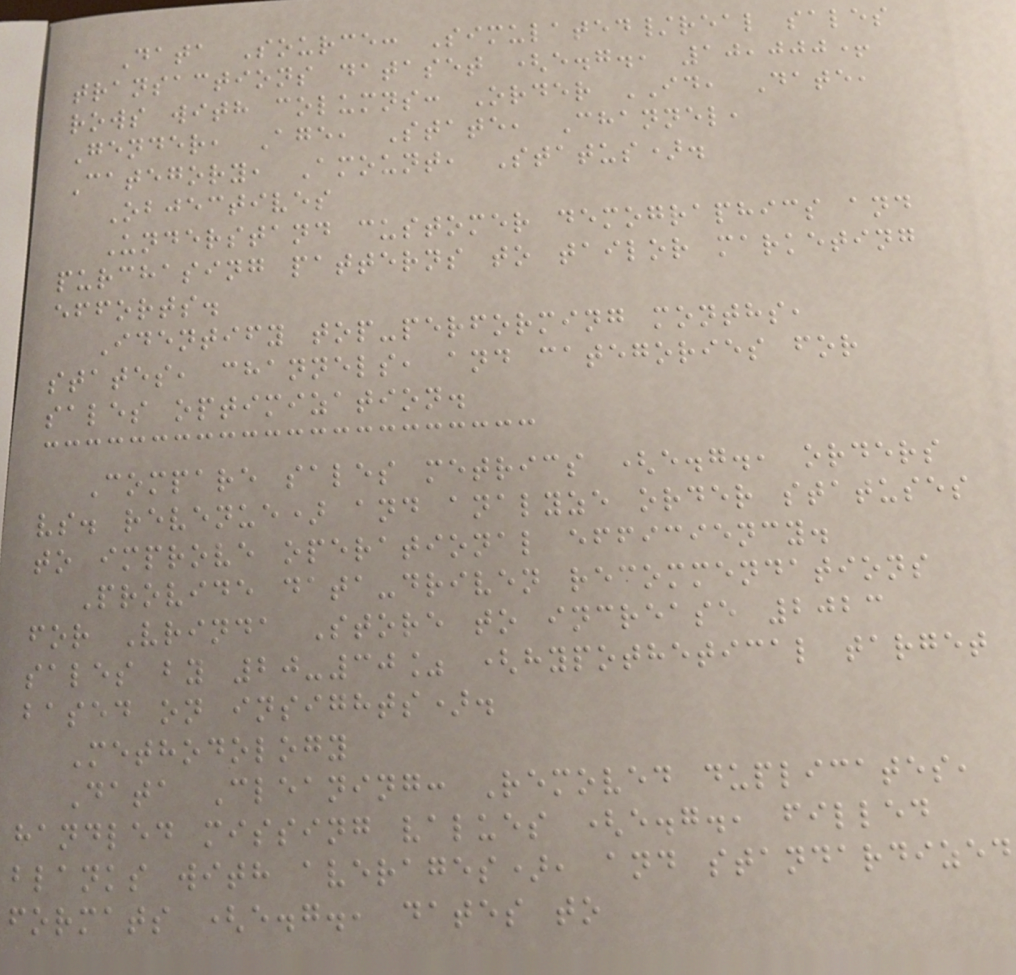Data Source: Simulated/real sales
transactions dataset (e.g., 10,000+
rows with columns: Order ID, Date,
Gender, Age, State, Channel,
Category, Amount, Status).
Objectives
Understand customer demographics and
purchasing patterns to tailor marketing
efforts.
Identify top-performing months,
states, channels, and categories for
sales optimization.
Compare sales metrics (e.g., orders
vs. revenue) and analyze order statuses
to improve operational efficiency.
Provide data-driven recommendations
for Vrinda Store to increase 2023
sales by 20-30% (hypothetical target
based on insights).
Methodology
Data Cleaning: Removed duplicates,
handled missing values (e.g., filled
blanks with averages), and standardized
formats (e.g., dates to
